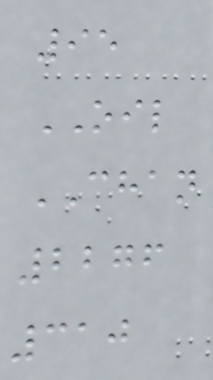95
OIL
CHAN
2276
310
